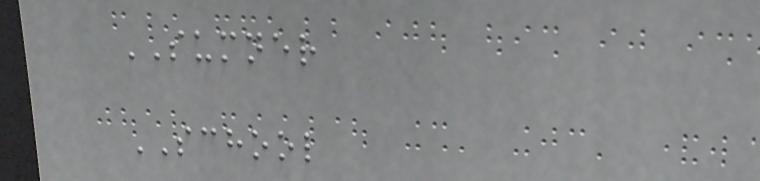SUMNER
SCHOOL
